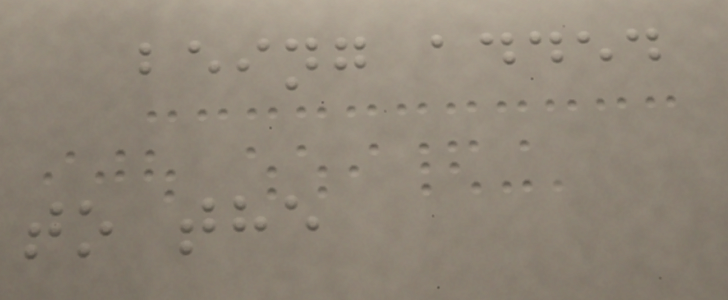being added
to the
